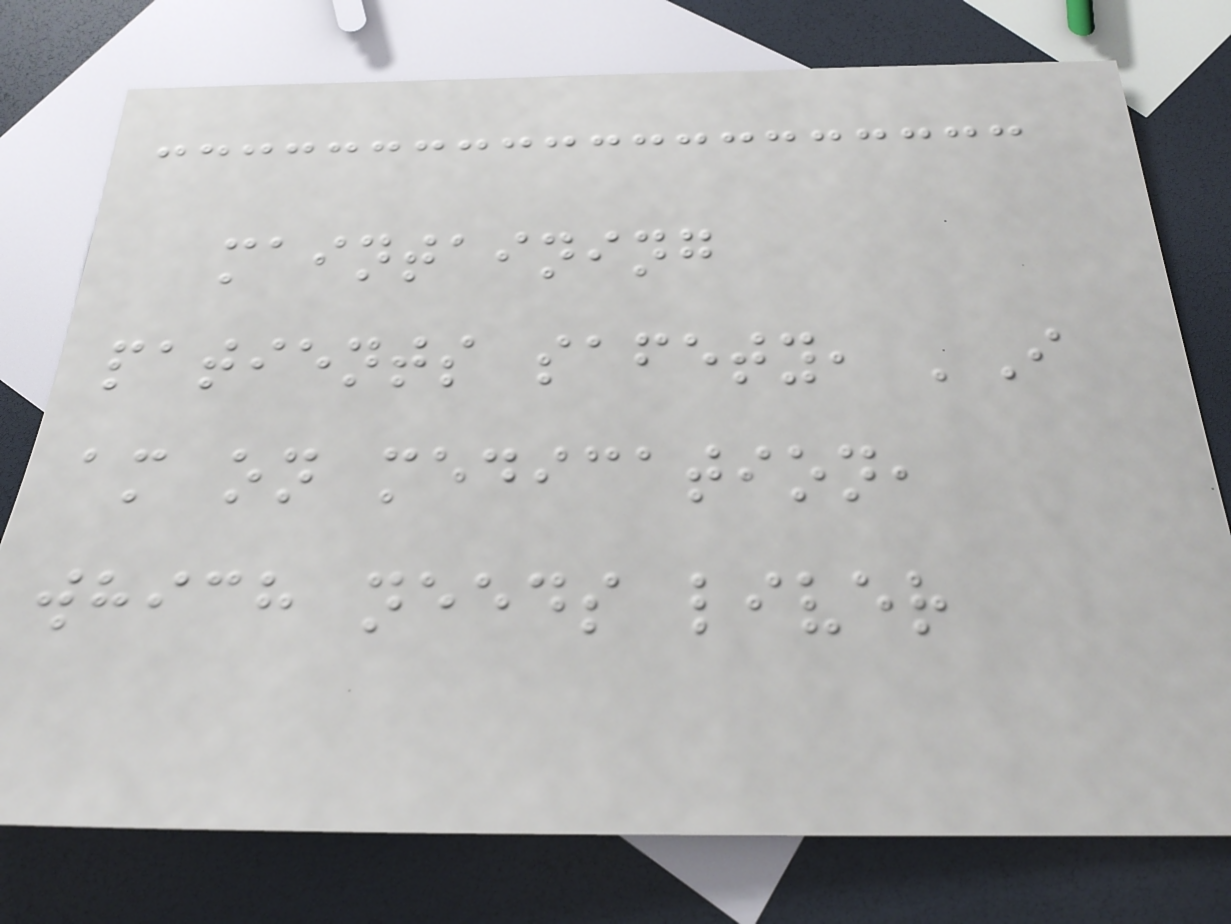maintaining
patients safety, 'I
am on medication,
which needs liver
